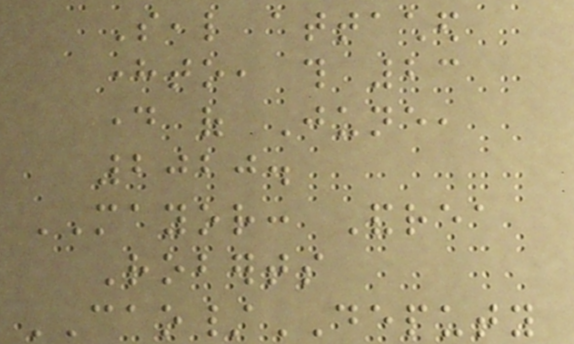Seal attached
hereto, this 23
day of June,
2020.
MAYOR: Andrea
Roberts
CAO/DEPUTY
